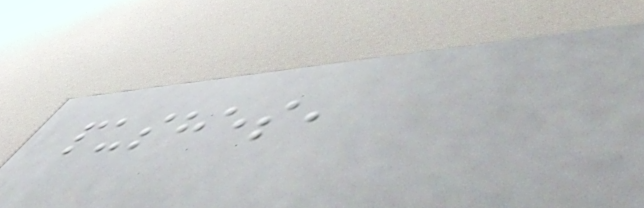pushes,
